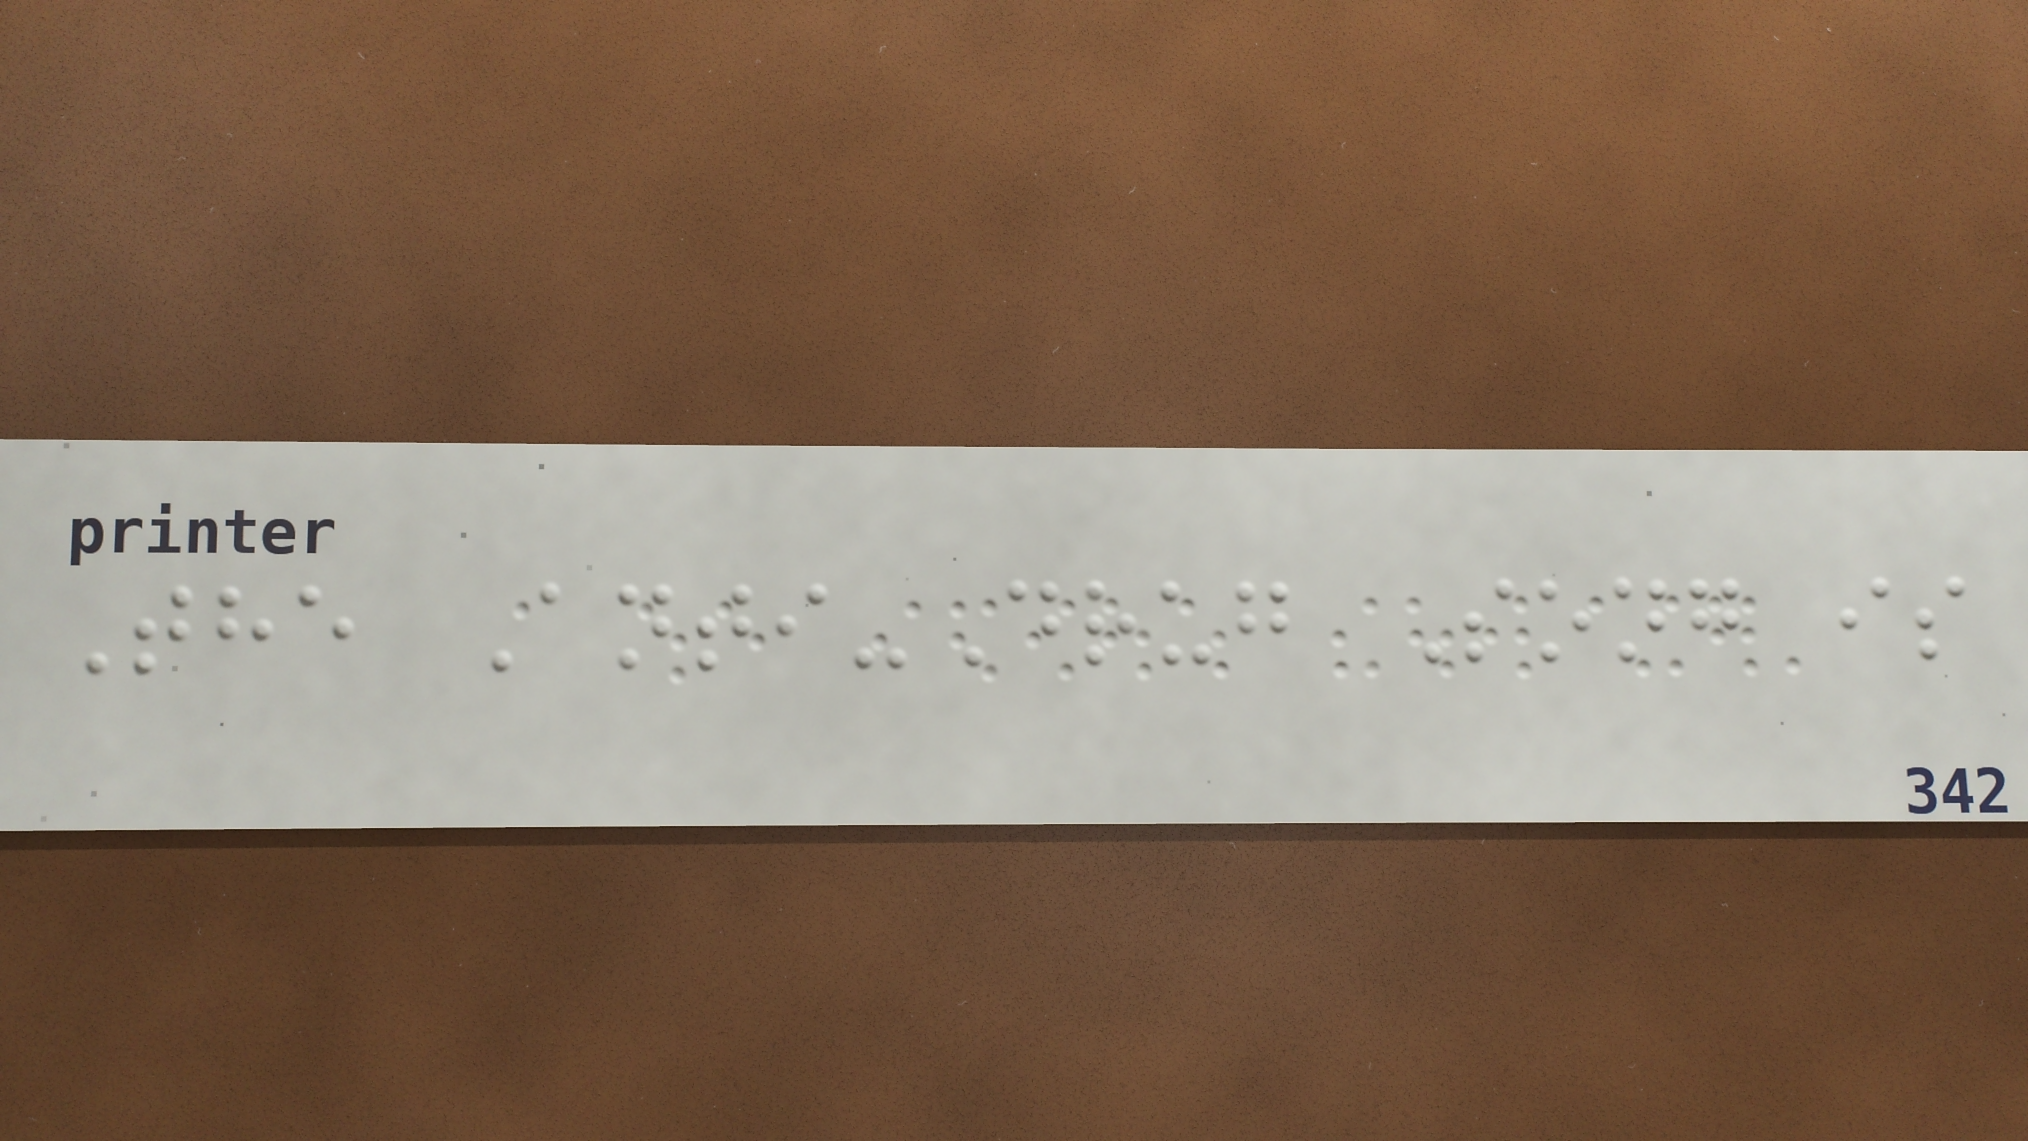The Anti-Drug Song is
